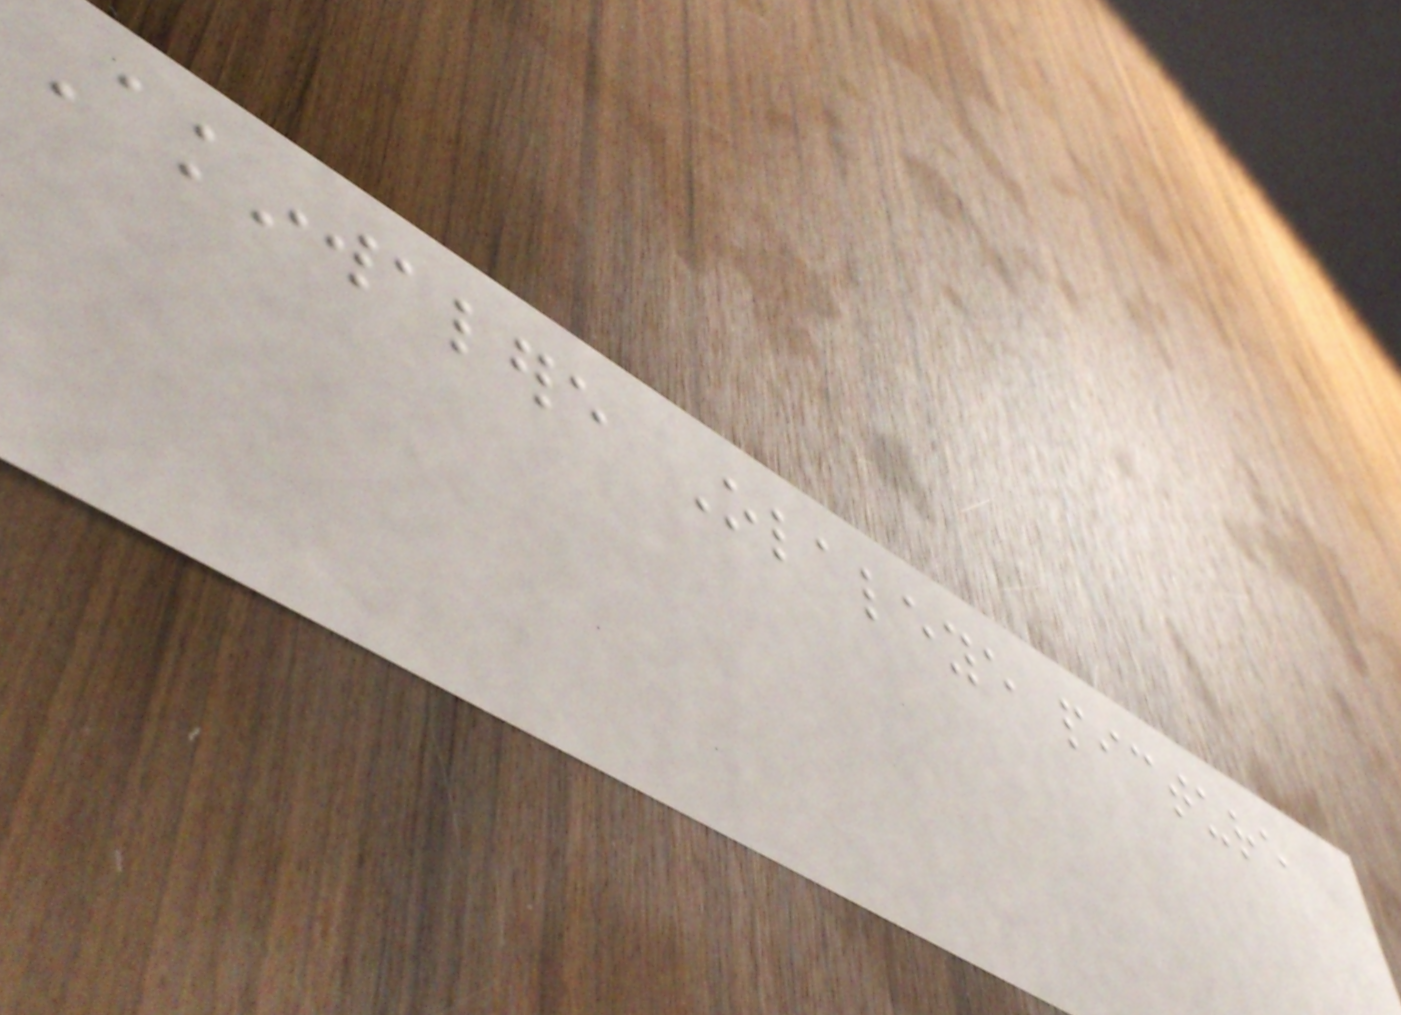Akinwalere Olaleye picture
